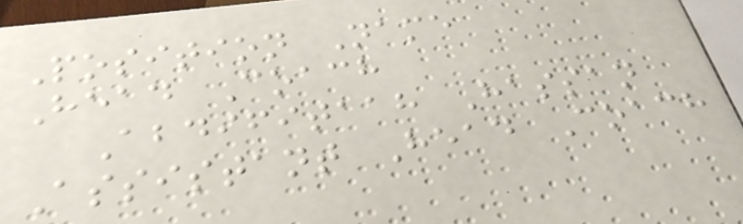Position Name
Head Coach
Abdifitaah Hassan
Assistant Head Coach
